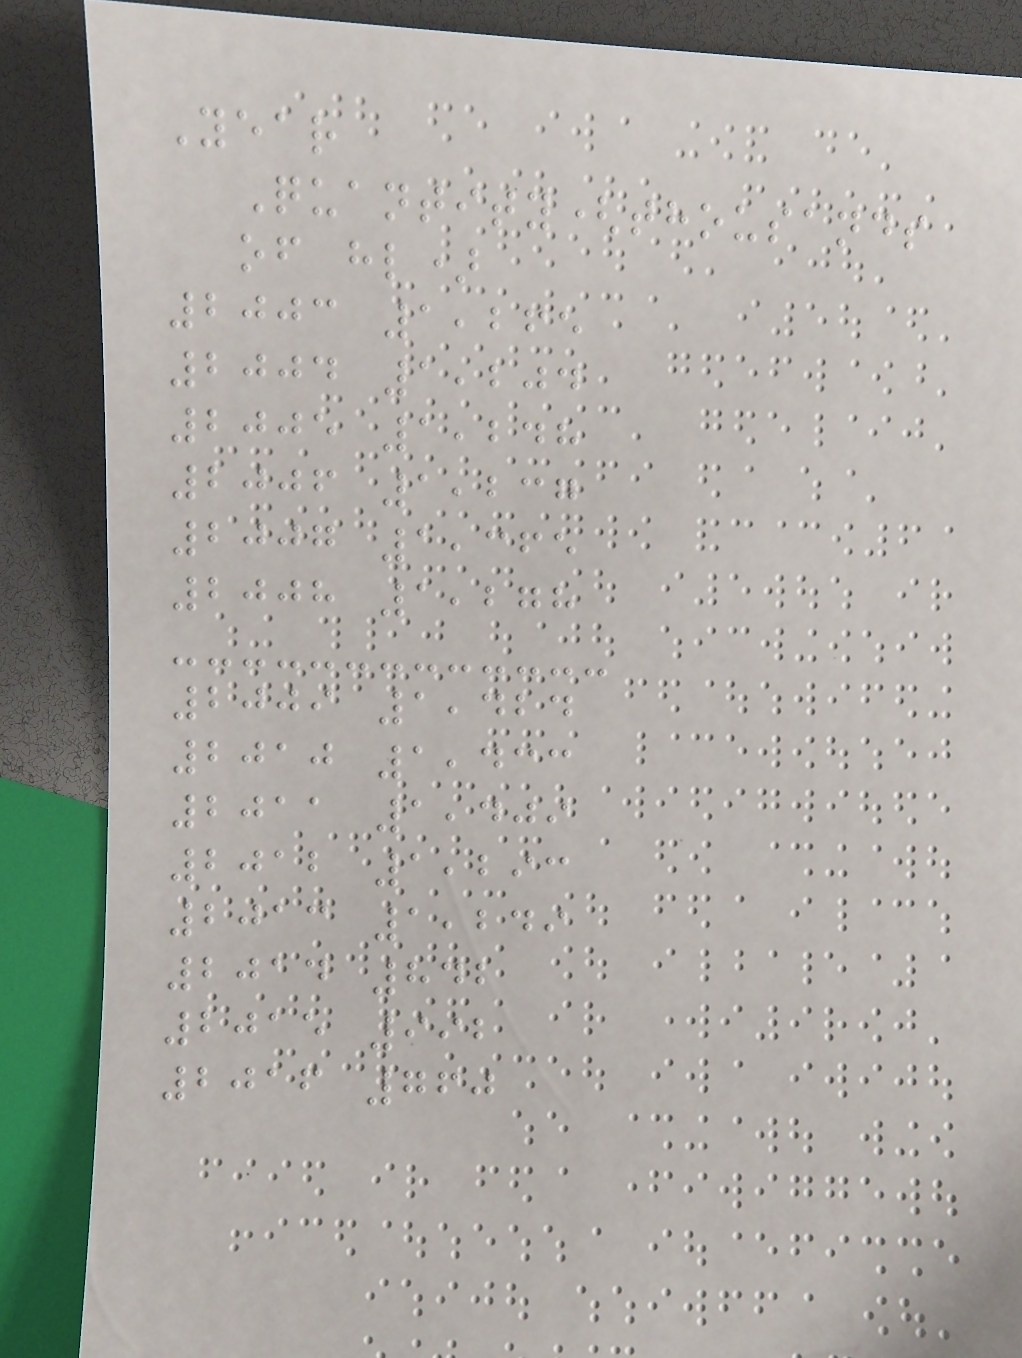Year
Quantity(thousands
of hl)
2003 1,265
2004 1,204
2005 1,248
2006 1,237
2007 1,365
2008 1,278
2009 1,424
2010 1,433
2011 1,409
2012 1,293
2013 1,249
2014 842
2015 992
2016 760
